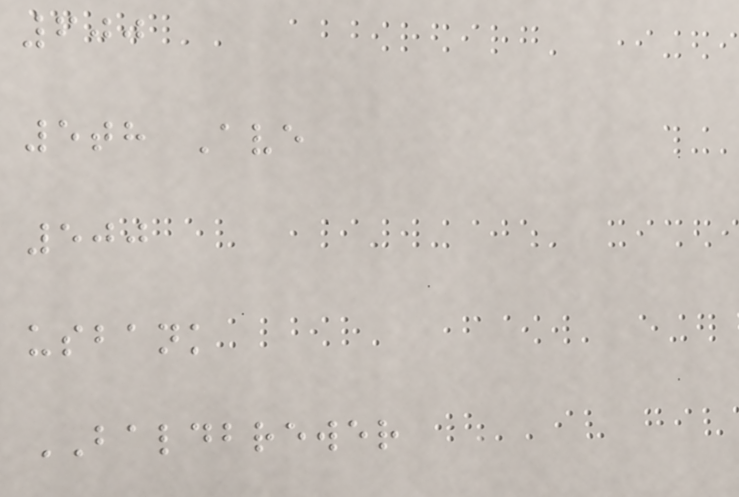600
5th Ave
500
usbank
BALDBREWER
